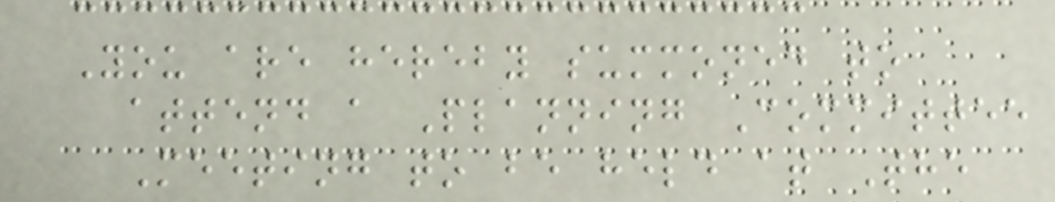You are hereby summoned to
attend a Planning Committee
Meeting to be held at The
